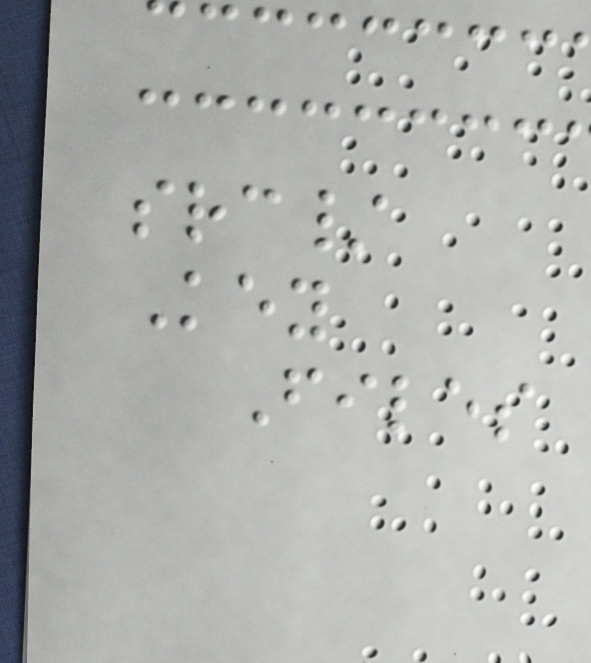src/
Key
Files
